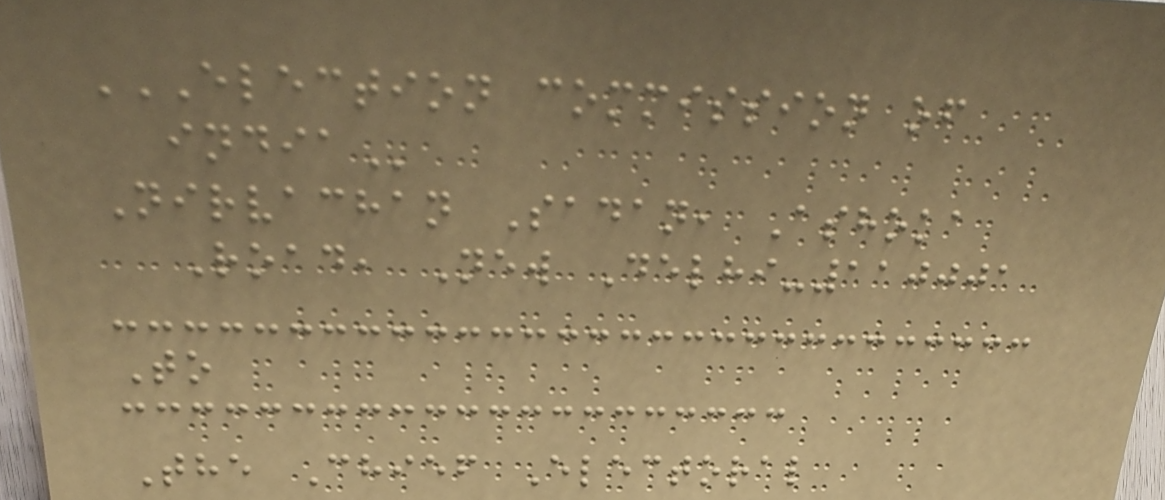ELECTION COMMISSION OF
INDIA
Nirvachan Sadan, Ashoka
Road, New Delhi-110001
To
The Chief Electoral
